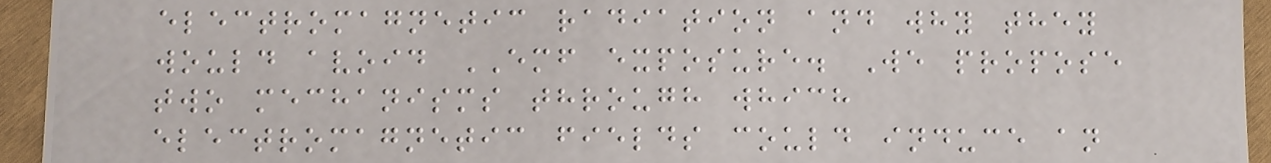electromagnetic radiation and why they
would avoid EMF exposure. We propose
two mechanisms through which
electromagnetic fields could induce an
